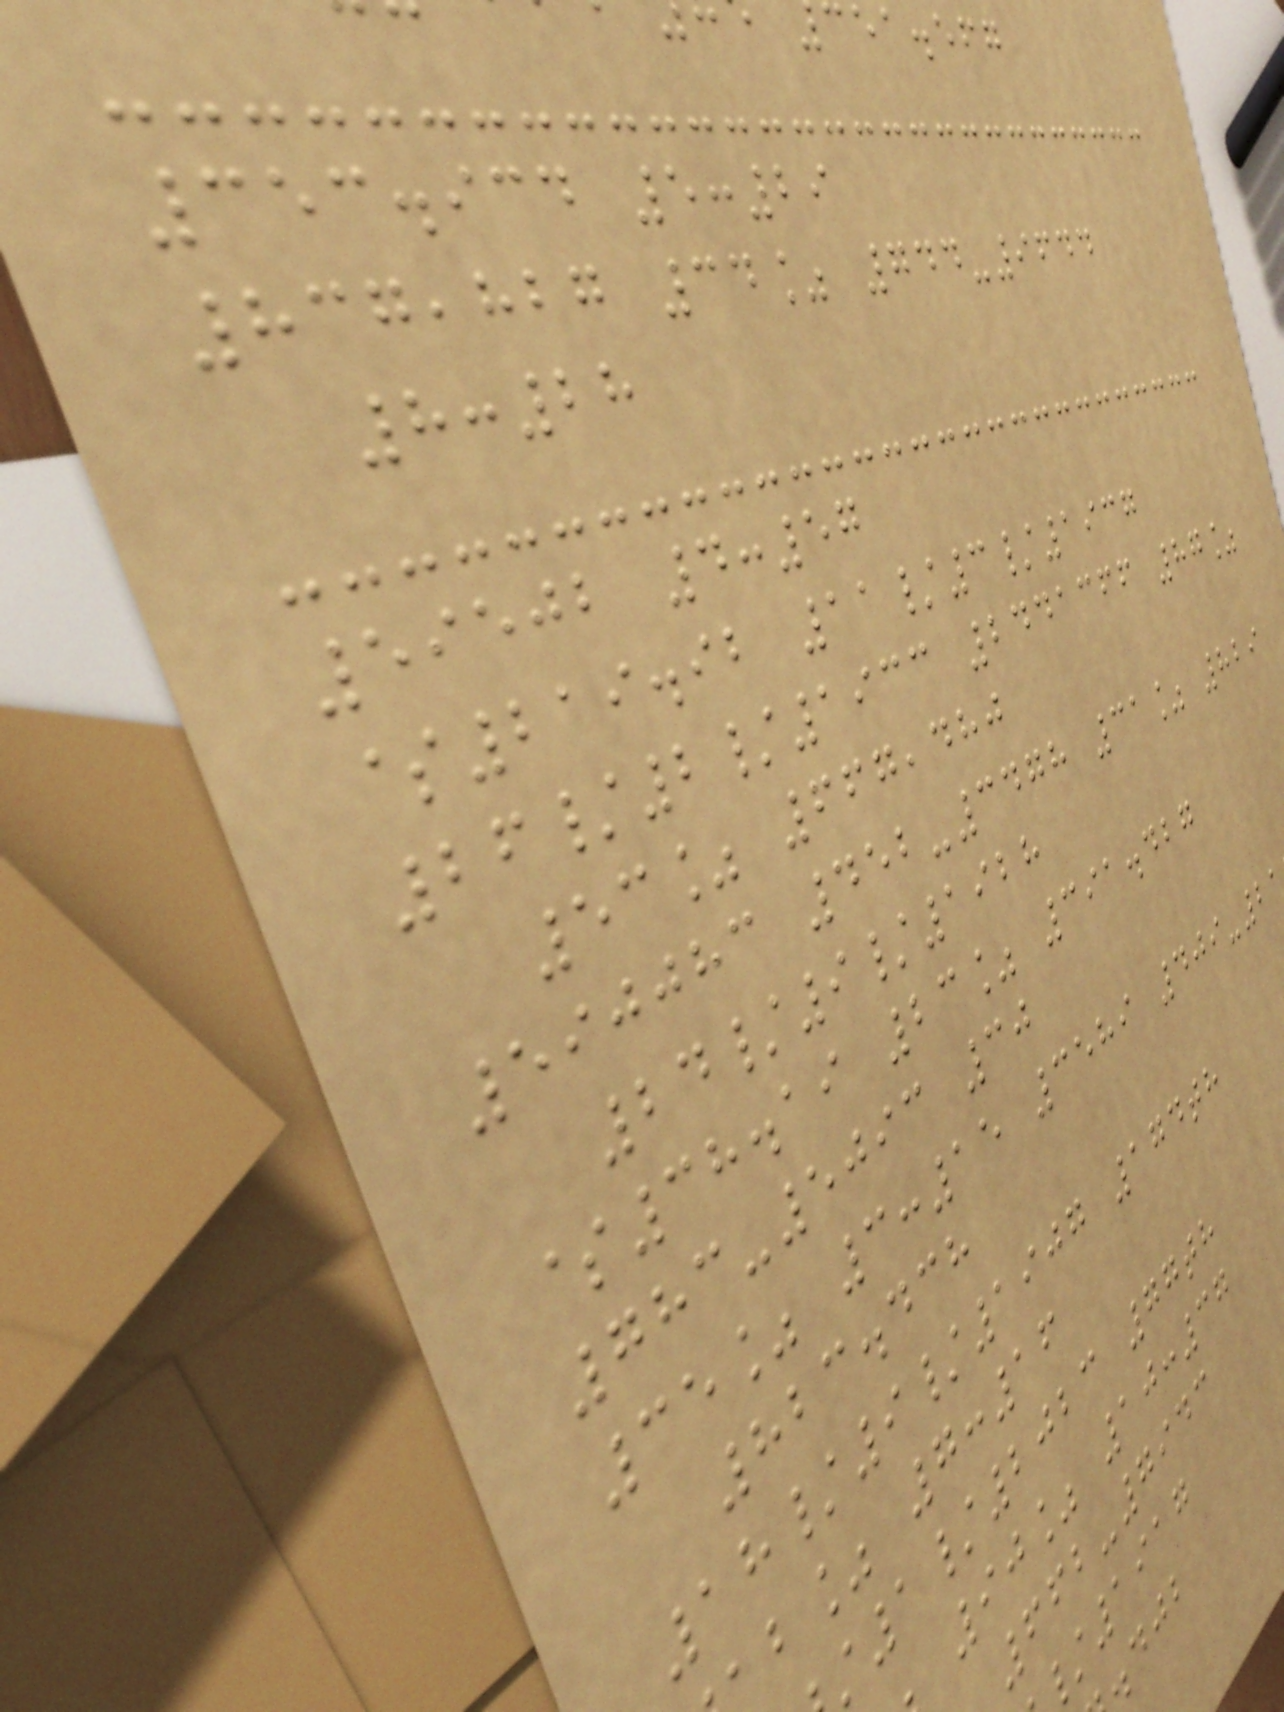cea.efg
353.934 5:29
837,827 34% 744-9644
8:28
59502 4:57
$219.92 11/3/1937
26/2/1933 2441366 87%
53% 667,480
590083 452-3478 31% 829
24/9/1928
$38.19 23% 391.427
783-5093 30
35% 3:15 3589 409-2
823.438
18/9/1907 174th
b% 7:16
1/2023 77th
90% 10:37
662-7943
1917
.djb
